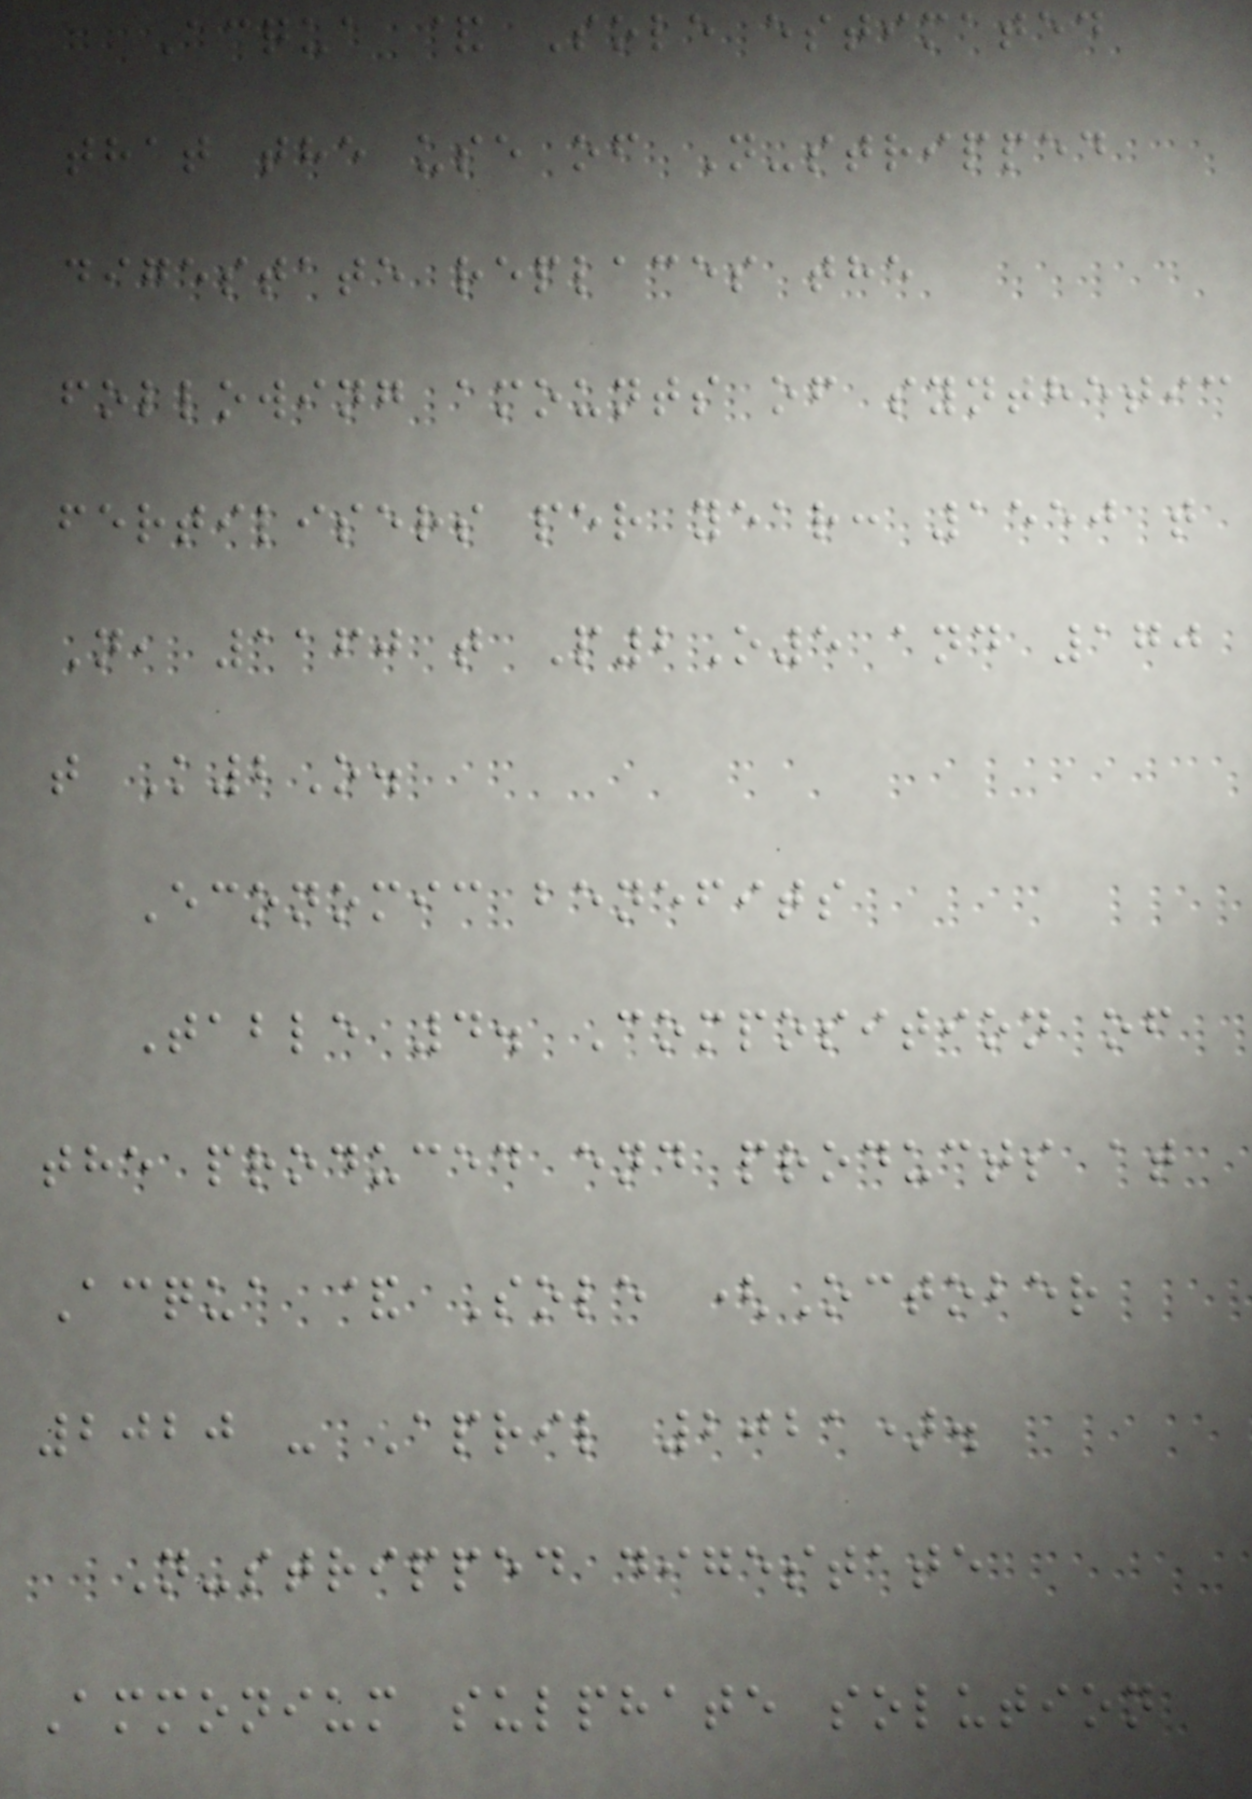Acqua & Sole estimated
that the use of N-stripped
digestate replaces the
following amounts of synthetic
fertilisers per year: 1550 t
N, 1160 t P2O5 and 170
t K2O.
Economic benefits
Table 4. Composition of
the produced end products at
Acqua & Sole (October
2020 - April 2021).
N-stripped digestate
Ammonium sulphate solution
